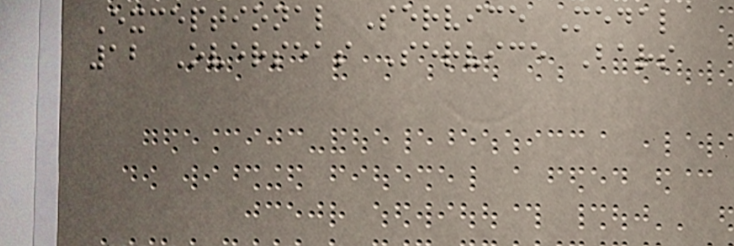Exceptional Service Medal
12 Overseas Service Bars
